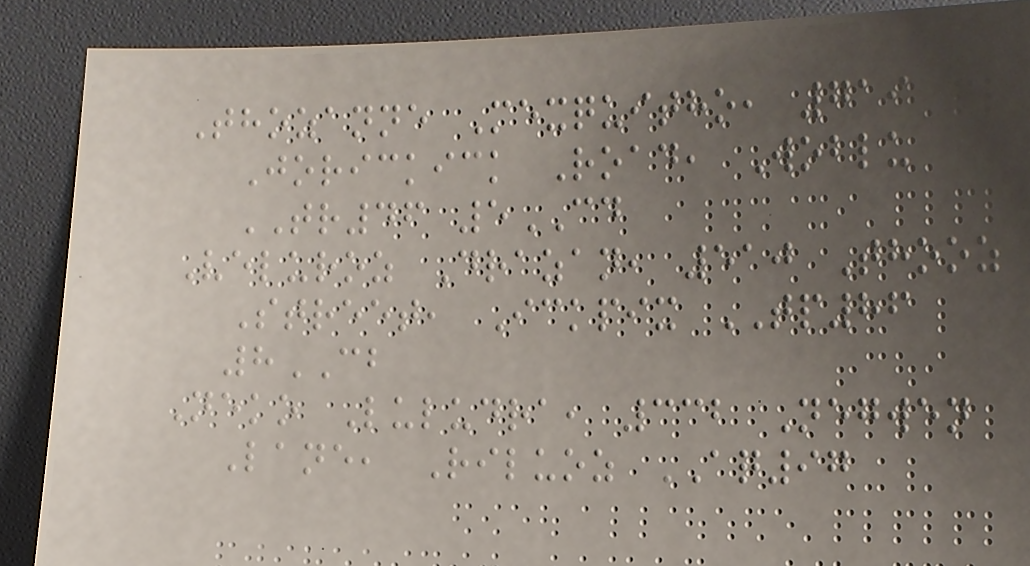Thozanne Mexquitho, 719
Jorickick Road, Woblu
TR46 5CD
Veluroz Drazan, 510 Thooz
Street, Ickpix TP86
8CB
Neko Luludra, 332 Negwen
Lane, Riluoz AQ97
